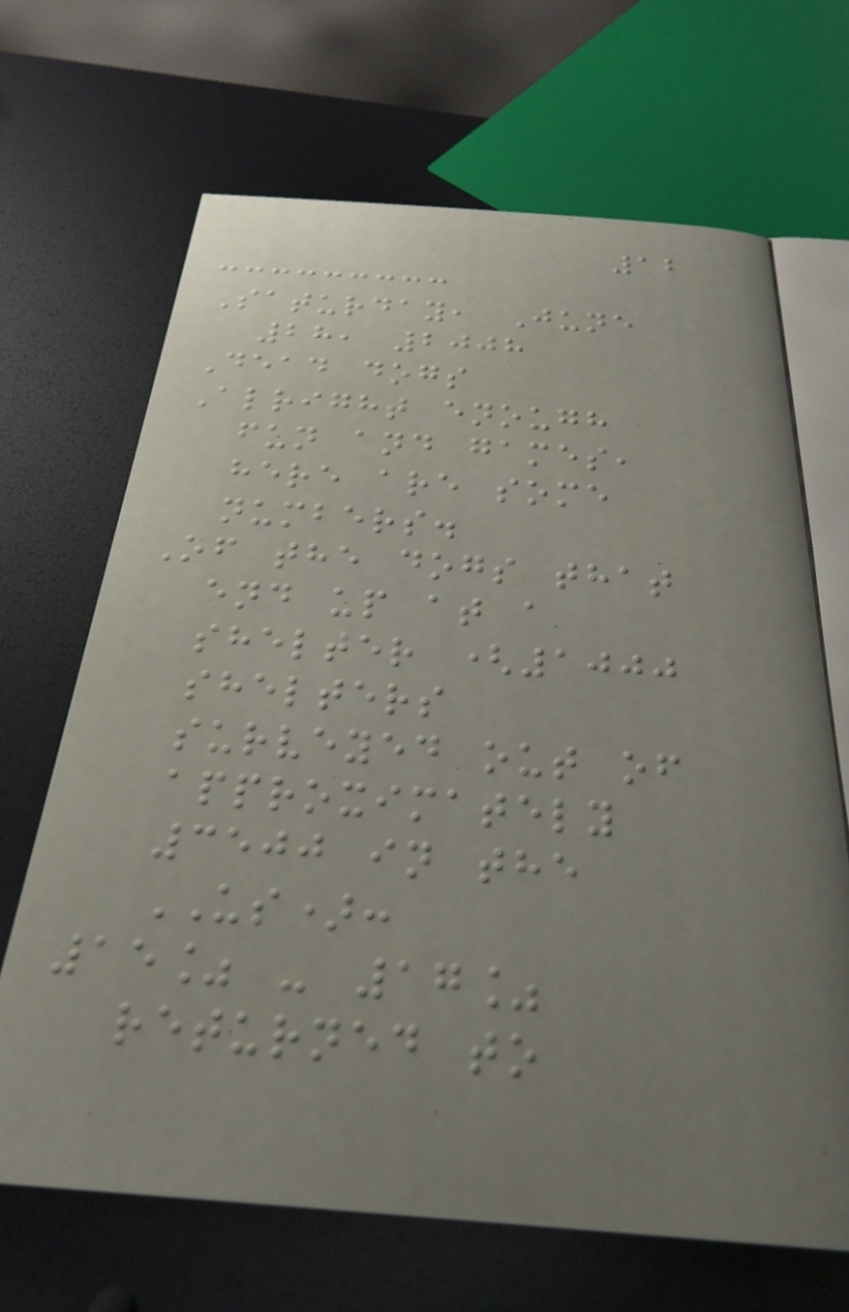12
Saturday, June
28, 2008
Dead dogs
Alright enough
fun and games,
here are some
numbers.
Of the dogs that
end up at a
shelter (1000
shelters
surveyed out of
approximately
3500 in the
US):
15% - 17%
returned to
